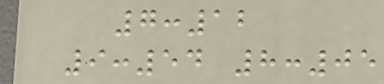7:12
9:54 8:05
